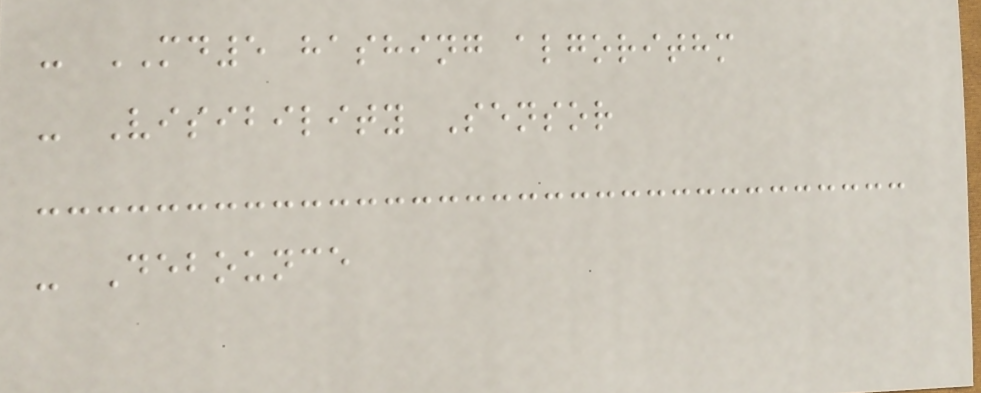- MD5 hashing algorithm
- Visibility Sensor
- Debounce
